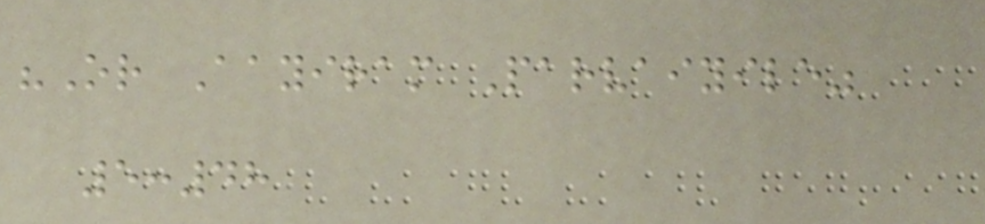"Or Aayiram Parvaiyile"
5:48
